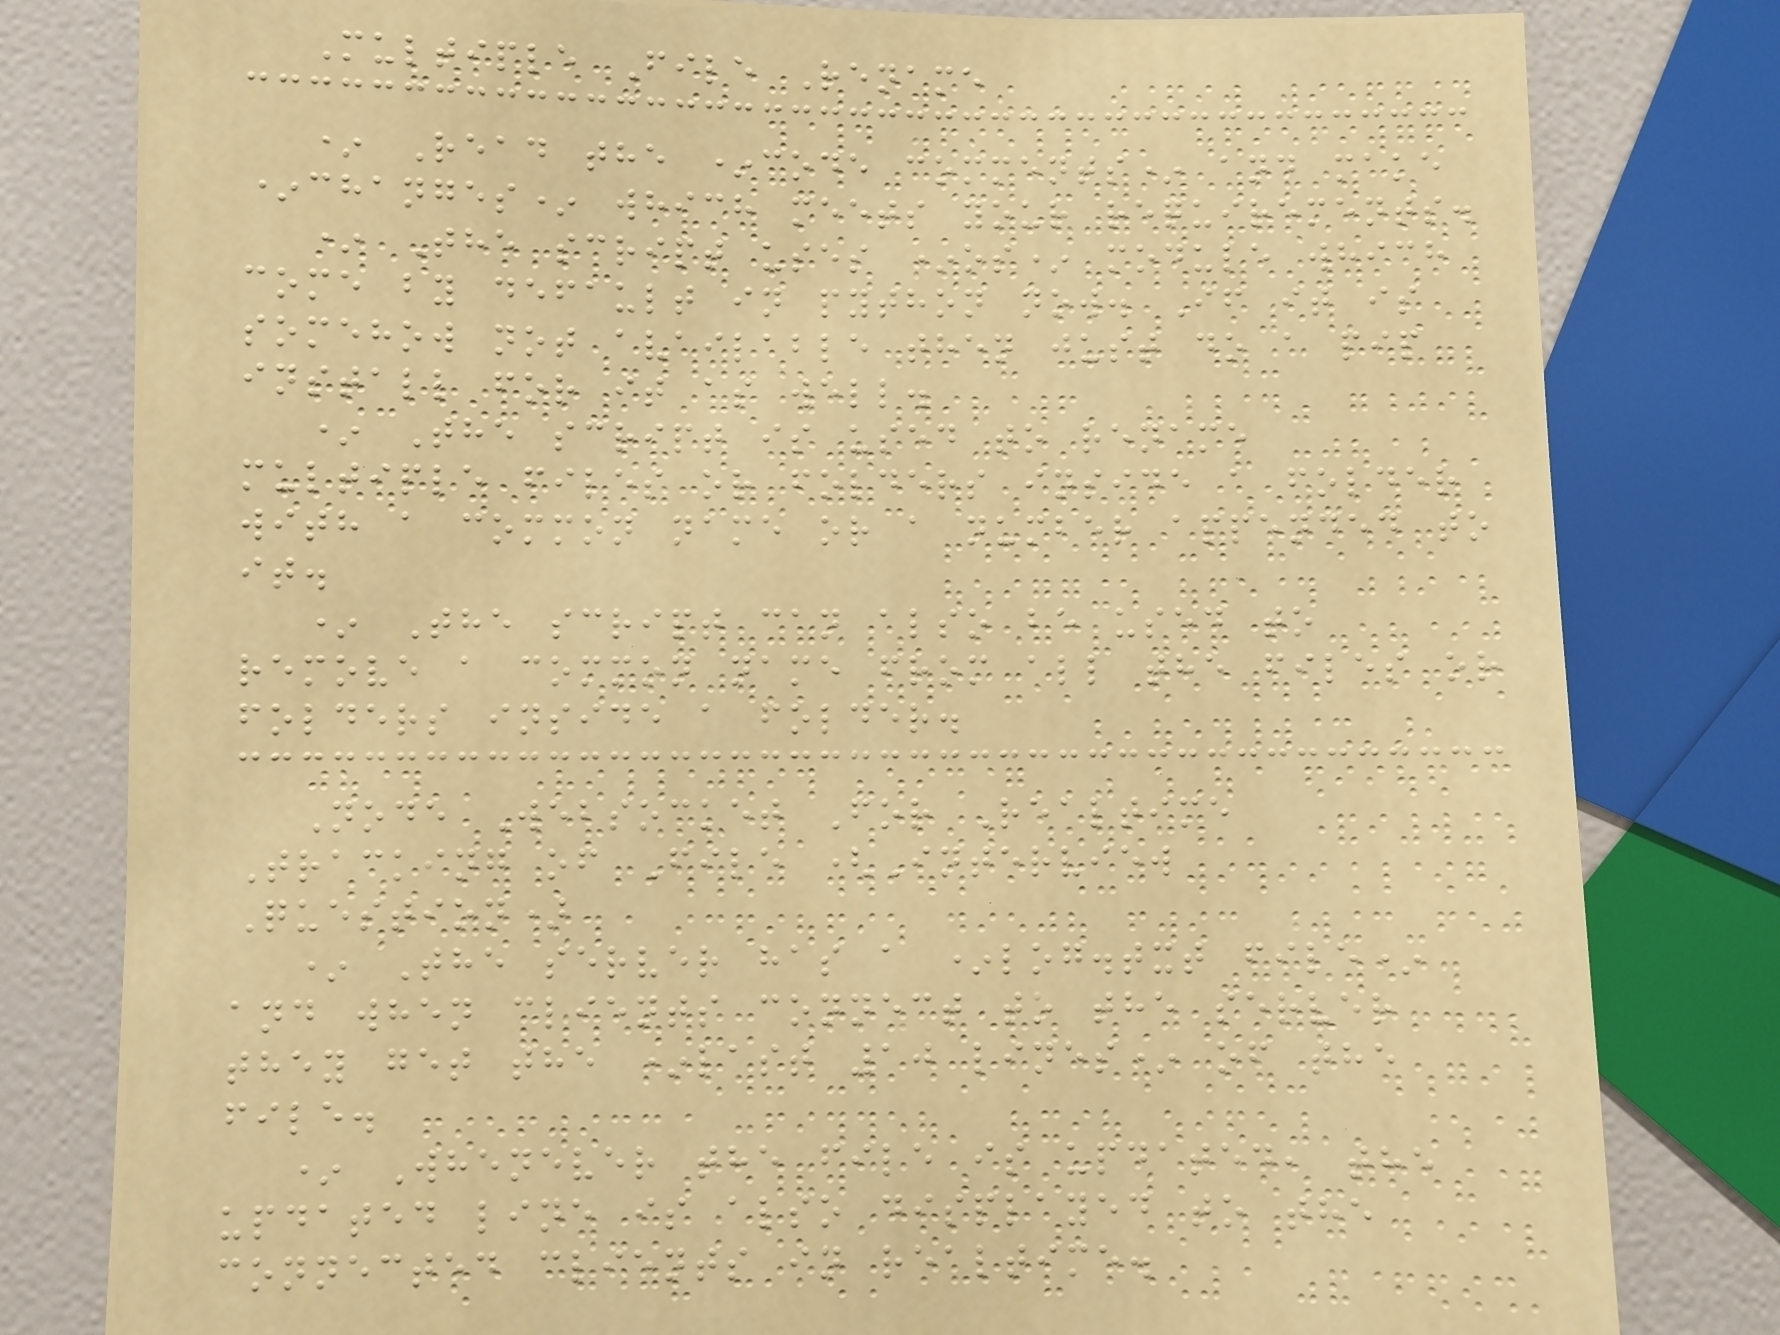Multiple File Rename
* Read the *code comments* and make
*changes* which meets your requirements.
* The script uses *os* module which
come by default in python now. If it is
somehow not available then just do a pip
install for it as well.
* The script is used to rename
multiple files or folders inside a folder
with a common name or a number appended to
it.
* The script can also be used to
remove a common name from all the files or
folders inside a folder.
Node Websocket For Realtime
Tracking of File (Interview
Question)
* The server has a *log.txt file*
and when clients connect to the server
they get the *last 10 lines* of the
file.
* Whenever the file is updated, the
updated line is also displayed to the
connected clients in realtime.
